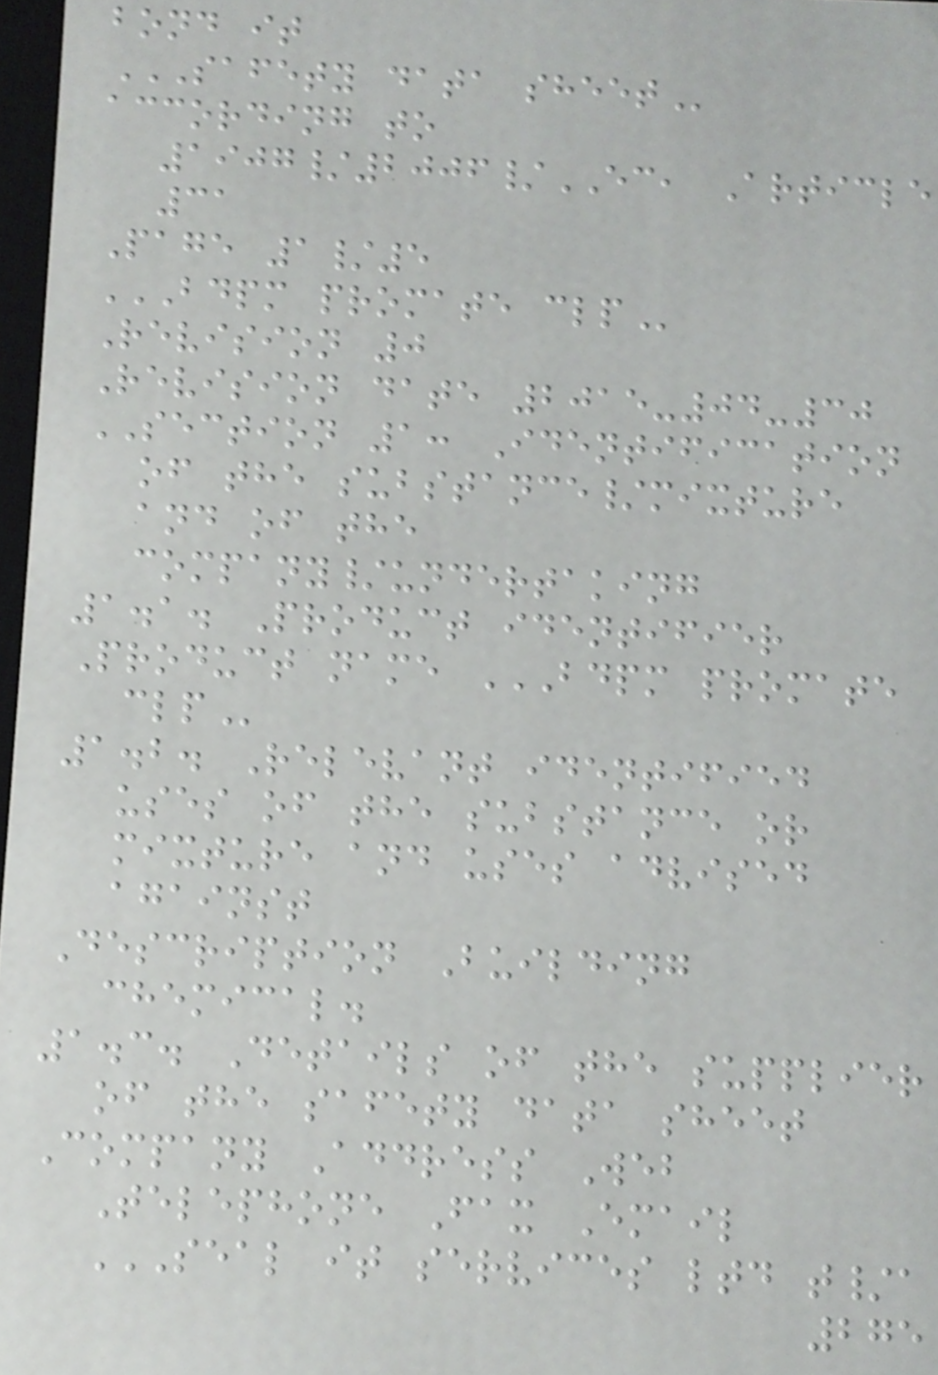bond it
SAFETY DATA SHEET
according to
1907/2006/EC, Article
31
Page 1/5
BDPM PROMATE CLP
Revision 0
Revision date 2015-04-30
SECTION 1: Identification
of the substance/mixture
and of the
company/undertaking
1.1. Product identifier
Product name BDPM PROMATE
CLP
1.2. Relevant identified
uses of the substance or
mixture and uses advised
against
Description Building
chemical.
1.3. Details of the supplier
of the safety data sheet
Company Address Web
Telephone Fax Email
SEAL IT SERVICES LTD T/A
275
